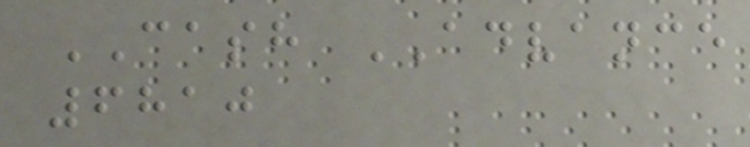CASH ADVANCE
6810
